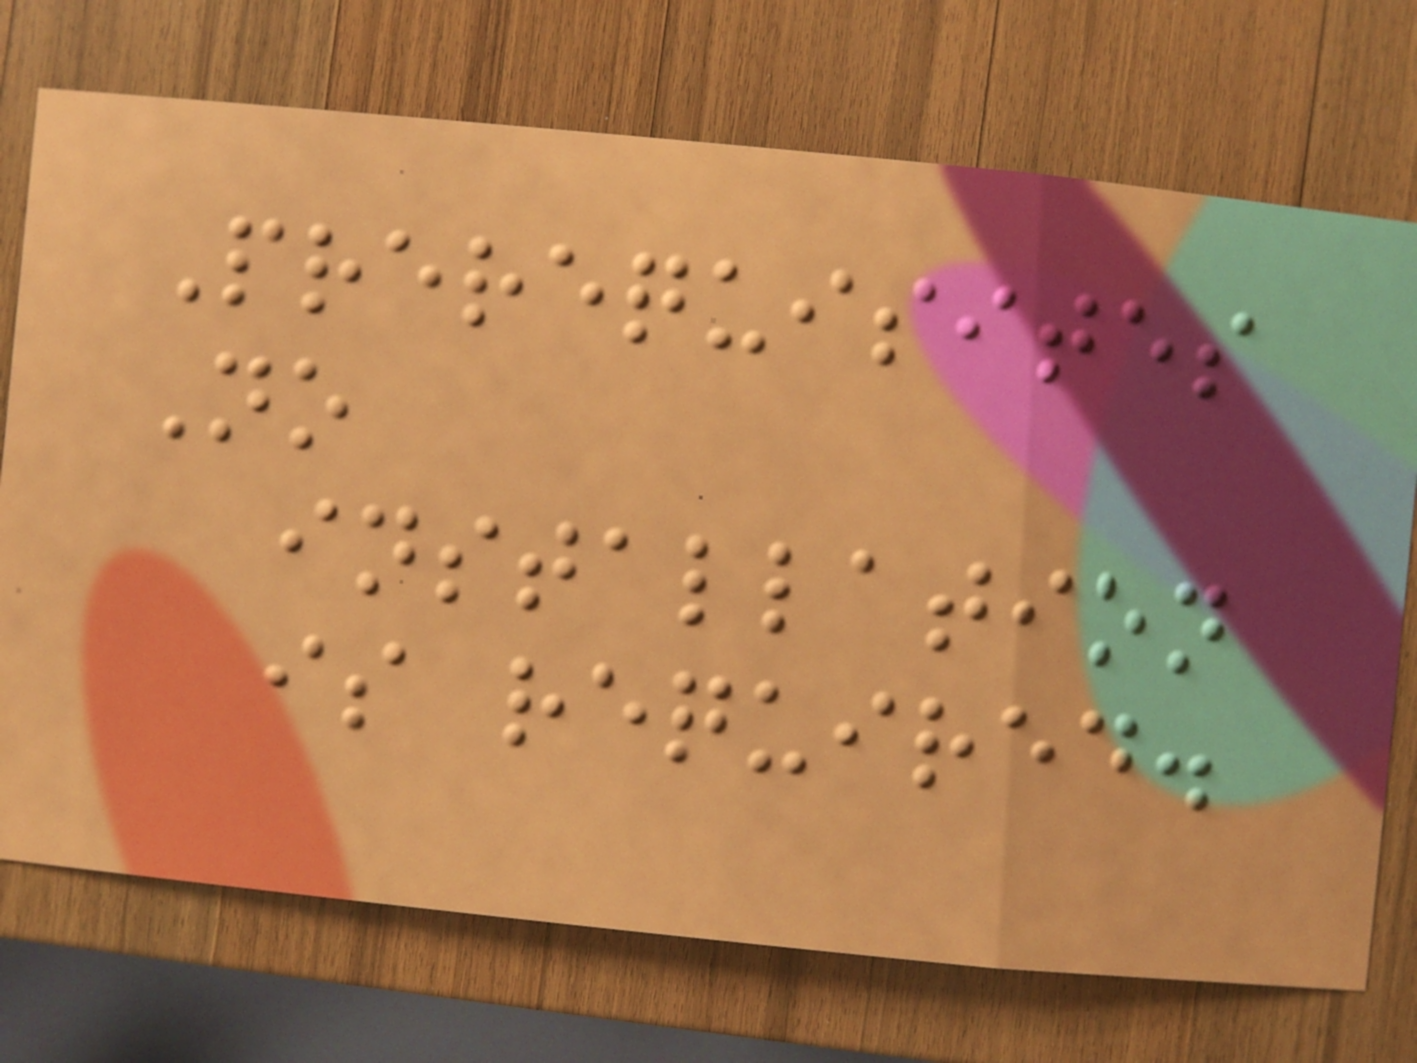Prerequisites
No
installation
is required.
